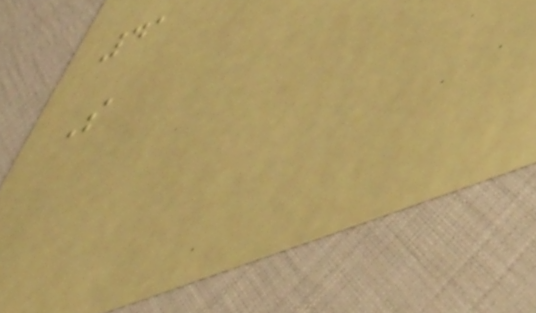41
S
